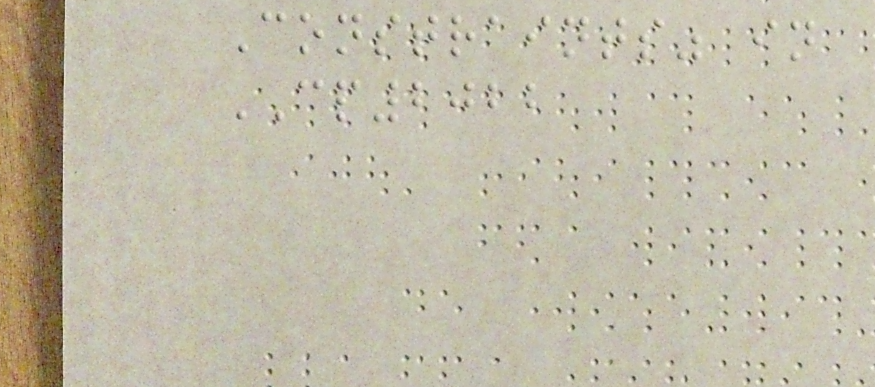Constraints" in
CP2022
